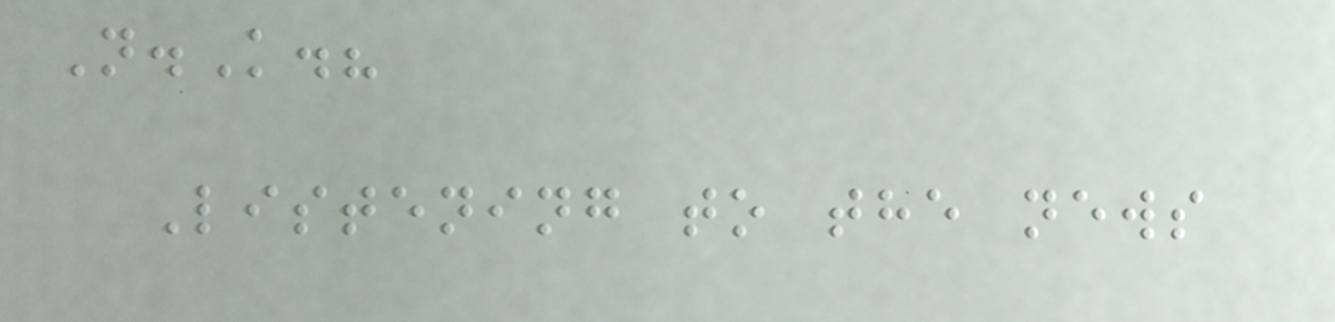N.K.?
Listening to the news
